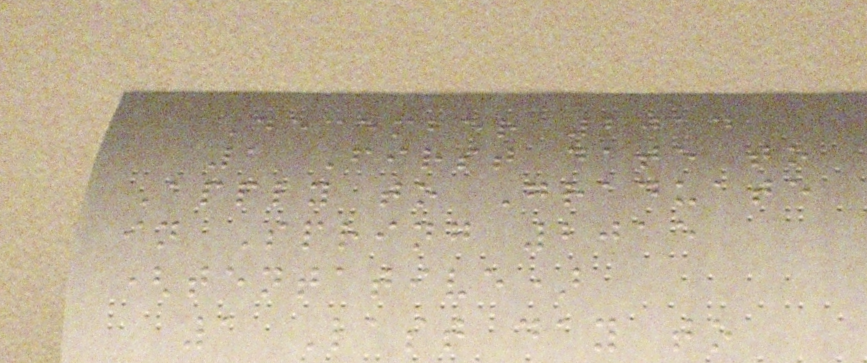December 2014
1 First date to
Apply to Graduate
in Spring 2015
(tentative)
1 Last day to
